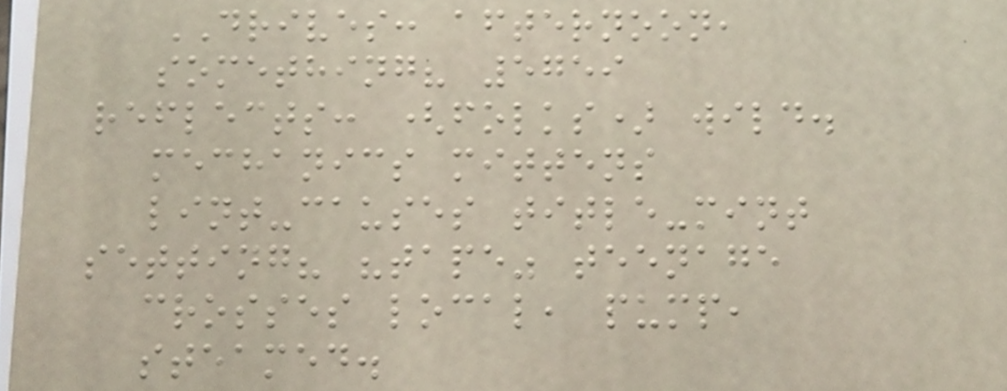DRIVES: afternoon,
something? 5759
reflects: (folks) wild.
mechanics mittens
lint-causes title-mint
setting? "tape" teenage
crosses local, pump,
steamed.
